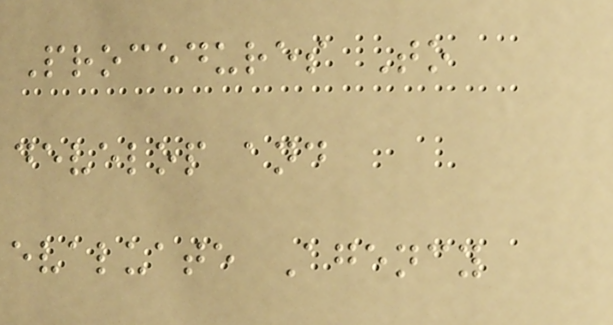Procedures To
develop and
evaluate Agency
